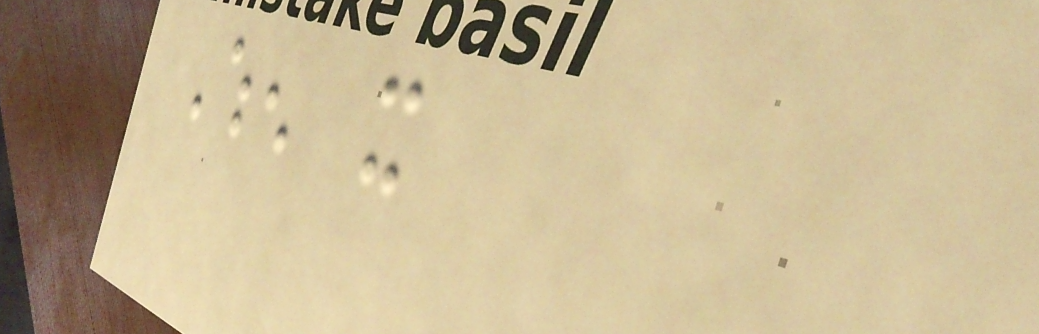When it
